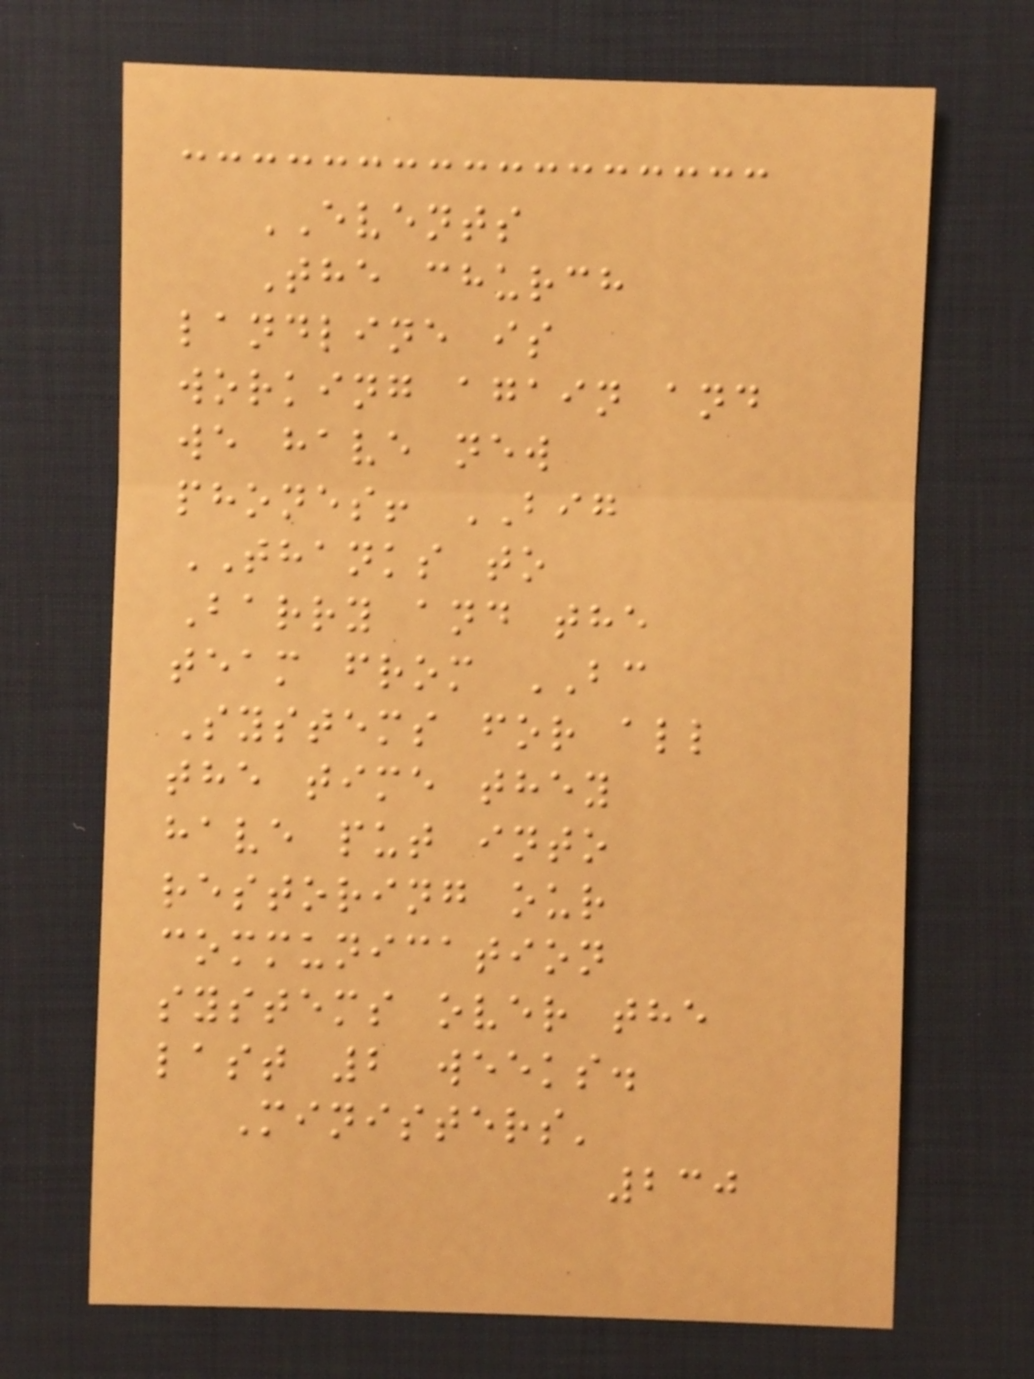EVENTS
The church
landline is
working again and
we have new
phones! BIG
THANKS to
Barry and the
team from BC
Systems for all
the time they
have put into
restoring our
communication
systems over the
last 2 weeks.
Ministers'
230
